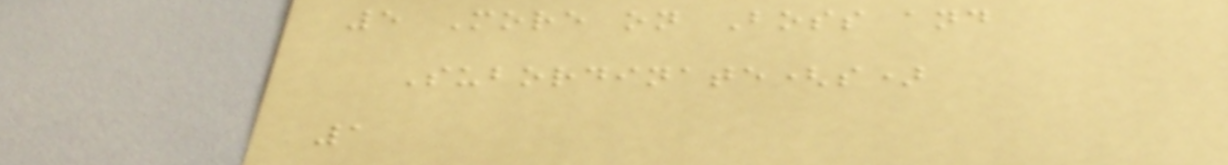5 More on Boss and
Subordinate(s)
1
